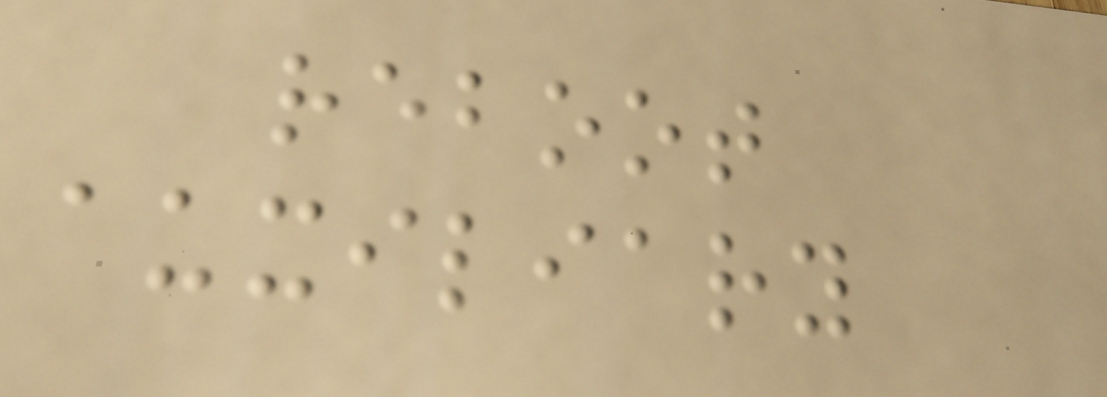reboot
auxiliary
